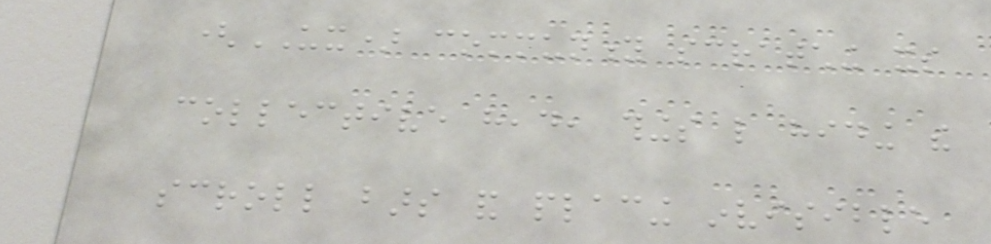(UX) community scratching its
collective head, things like hiding the
scroll bars and placing invisible
